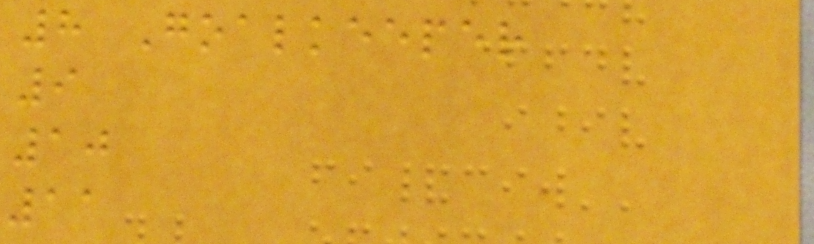8 Goalkeeper
9
10
11
